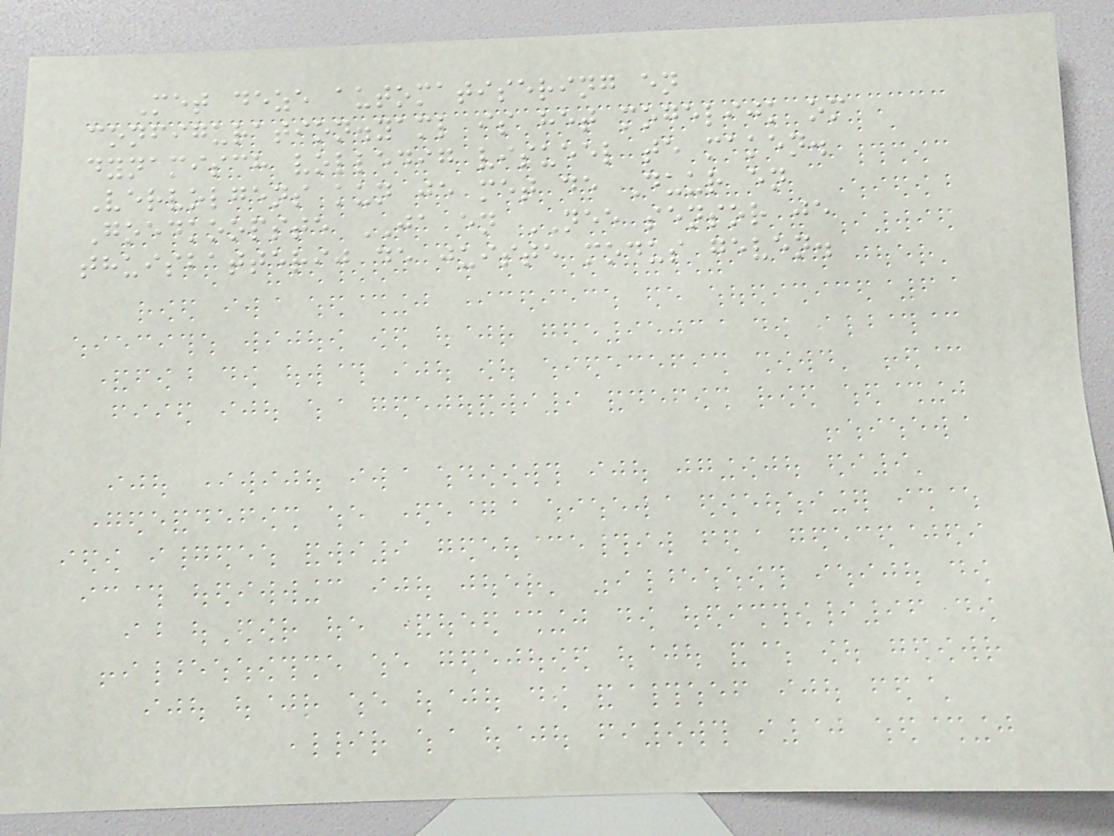Met deze automatisering en
configuration.yaml is het mogelijk om
dynamisch volledig visueel te maken.
Vervolgens kun je met de Duur en
Goedkoopste JA en NEE sensor je
thuisbatterij de juiste modus geven.
